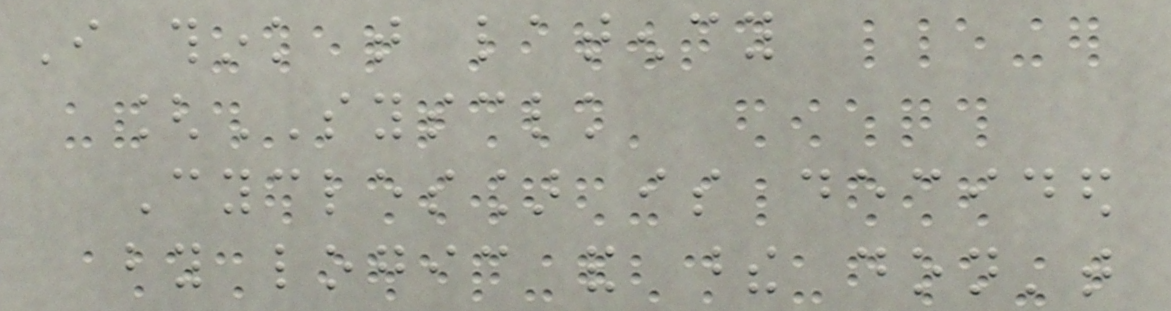I think that latency
[SYSCLK
Cycles] is decided
by logic and these don't
